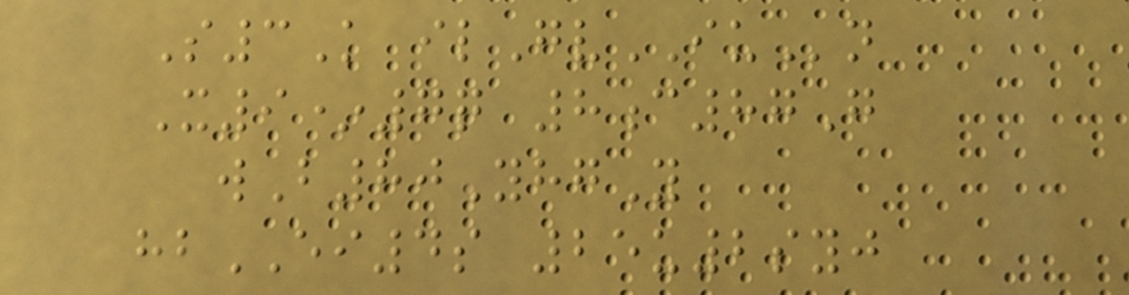S3K ilGvIUn
X9*7q 8c87G
wB80YhgY
hbEI4s 25u2syj
